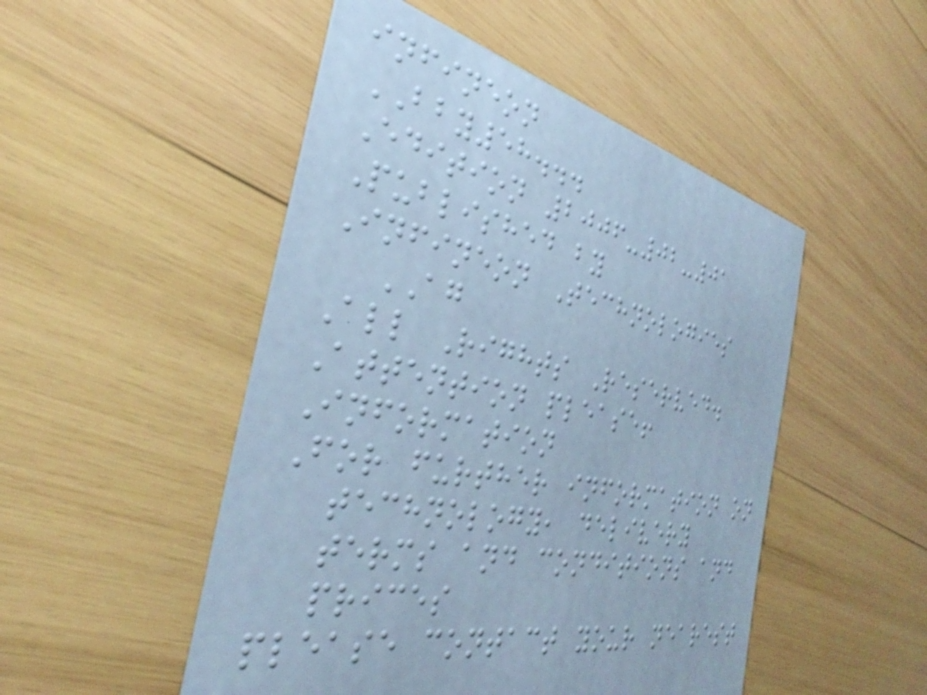infineon
BBY58...
Edition 2006-02-01
Published by
Infineon Technologies
AG
All Rights Reserved.
Attention please!
Information
For further information on
technology, delivery
terms and conditions and
prices
please contact your nearest
